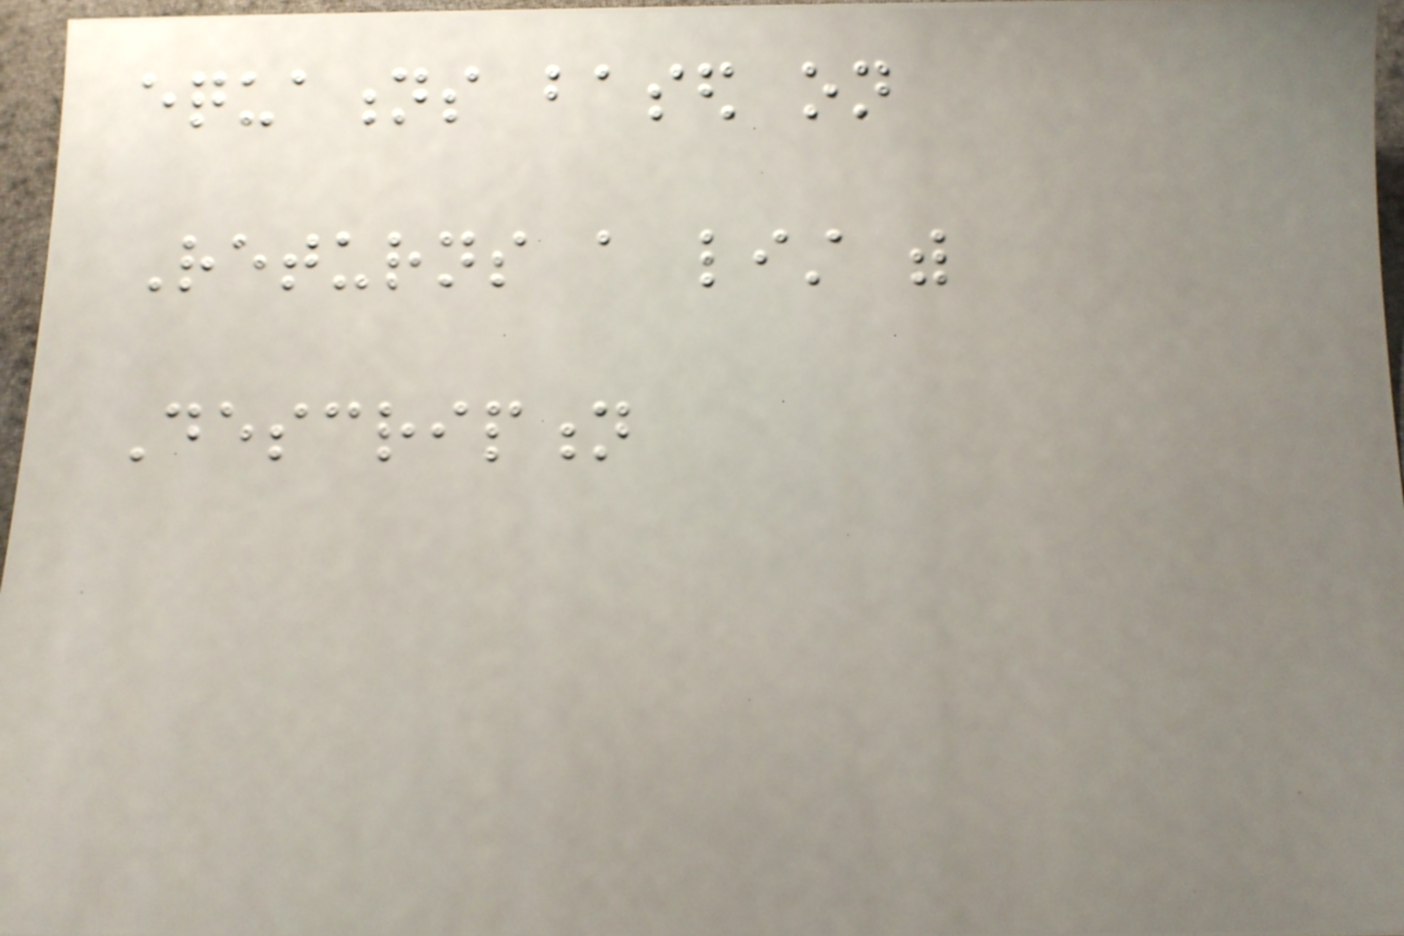equations based on
Returns a list with
Description
